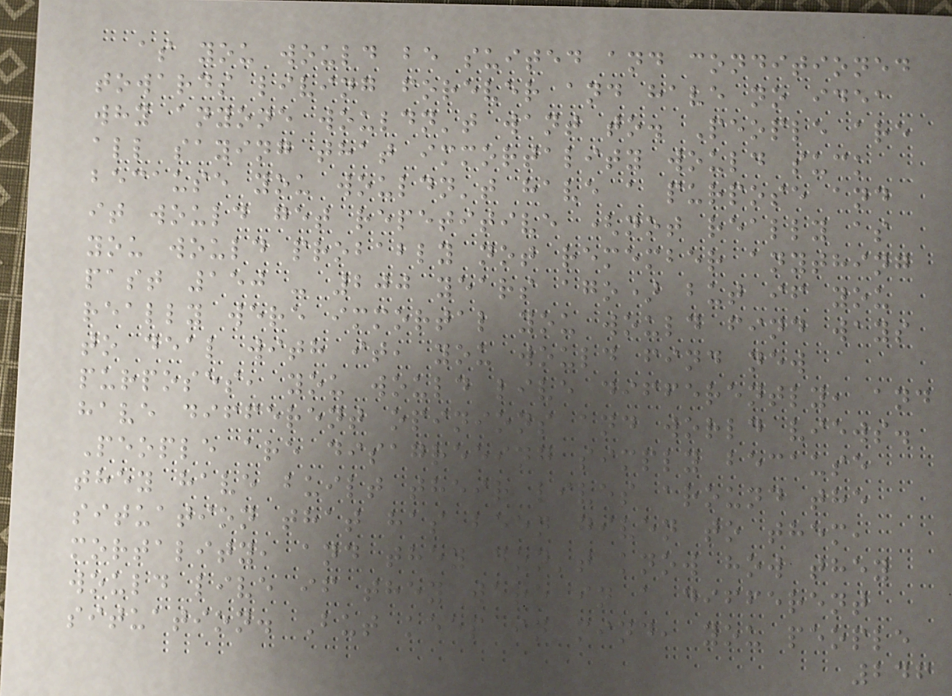as you would be suited and conditioned
towards living forever and have no idea
why anyone wouldn't want to. People are
all saying that immortality would suck
because you wouldn't have a purpose and
it would get repetitive (not really as
you would probably not remember anything
past 150 - 200 years ago) but if you
really were immortal you would find ways
to deal with it, you would find new
purposes, you would live differently, and
have different opinions and world views.
People are disagreeing simply because
they have built their lives around the
situation that has been given to them,
mortality, and they don't know how they
would live if they were in a different
situation. But keep in mind, you people
246
